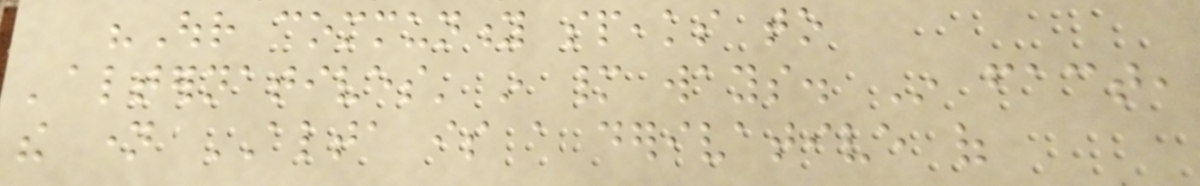"Our community speaks to
'alternatives' in many ways. In fact,
the name ALTA is a derivative of
